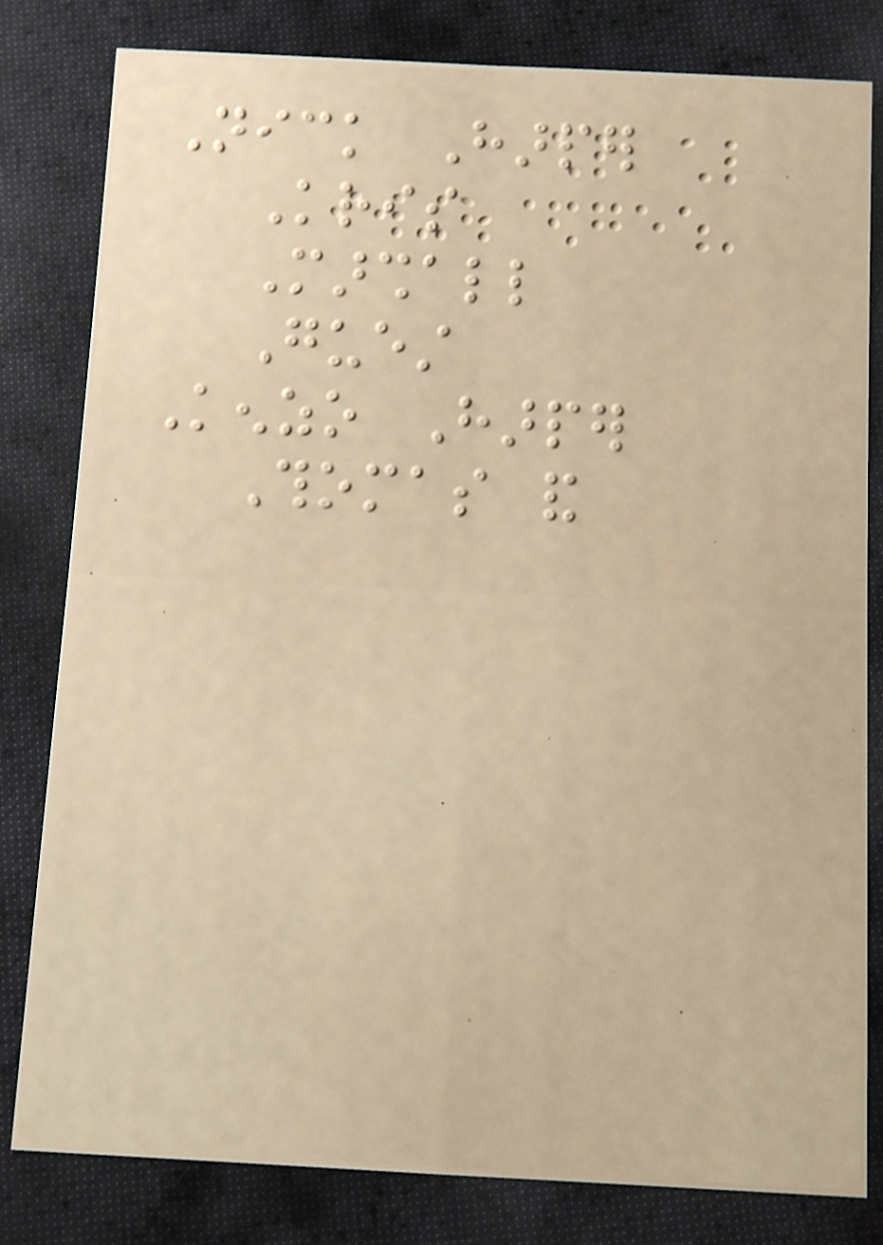Nick Harper
Kris
Marshall
Guest
Kenzo Harper
Thomas and
